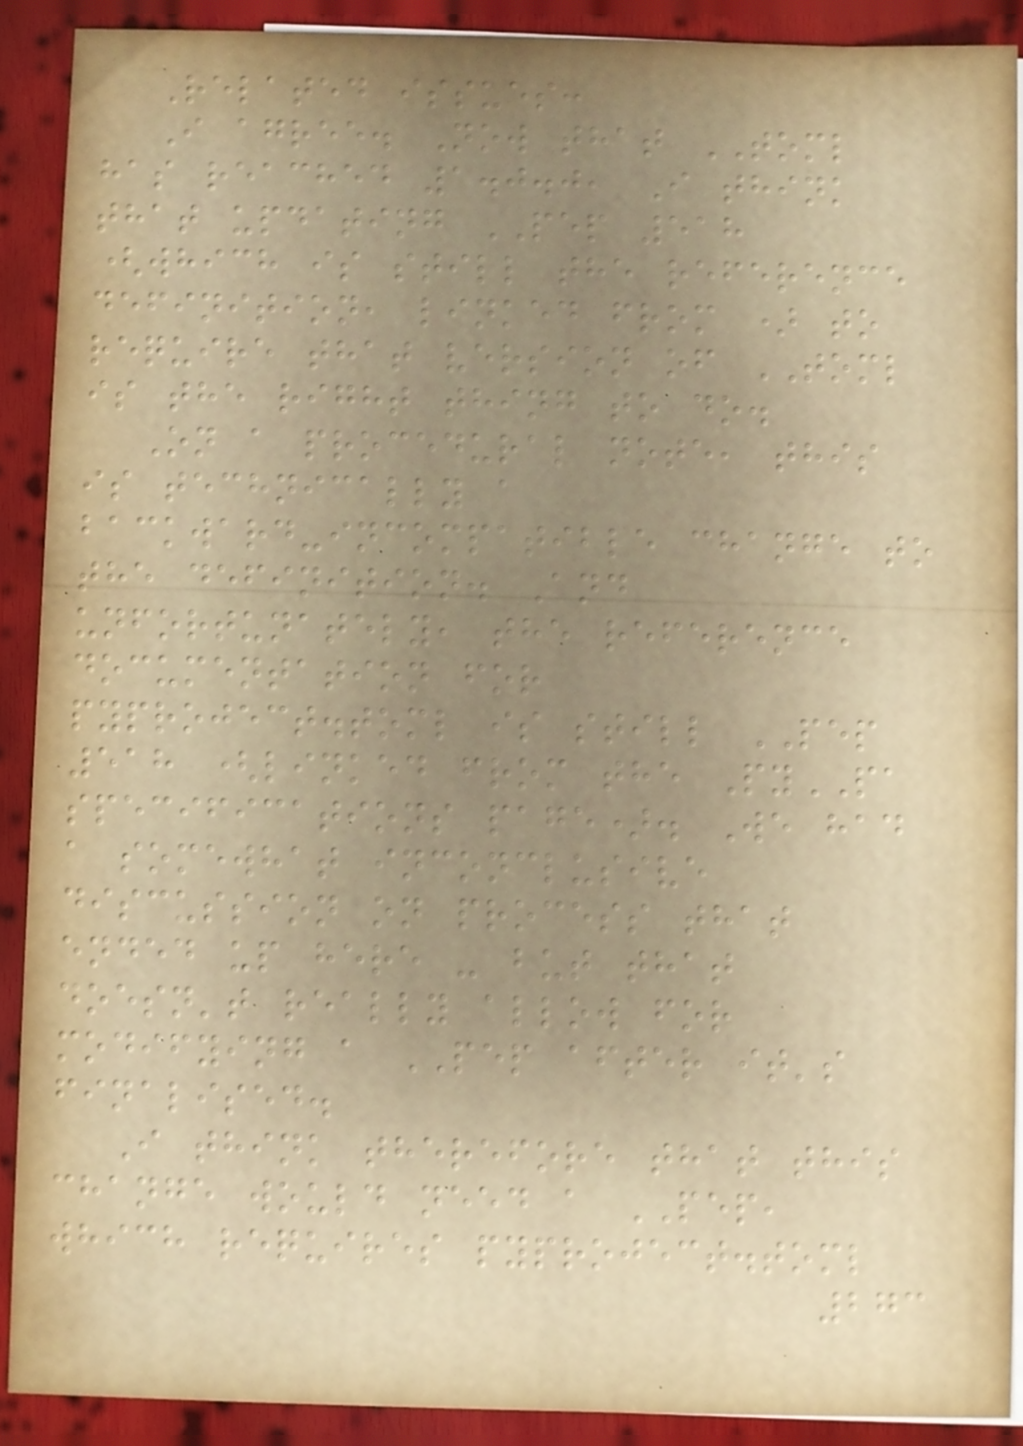Related issues:
I agree. Now that TOML
has reached 1.0.0, I think
that updating PEP 518
(which is still the reference
definition, linked from ) to
require that version of TOML
is the right thing to do.
On a procedural note, this
is technically a
backward-incompatible change to
the definition. And
unfortunately, the reference
documentation for
pyproject.toml is still PEP
518 (linked from the PyPA
specifications page). We had
a somewhat inconclusive
discussion on process that
ended up here - but that
doesn't really allow for
modifying a PEP after it's
finalised.
I think therefore that this
change would need a PEP,
which requires pyproject.toml
273
